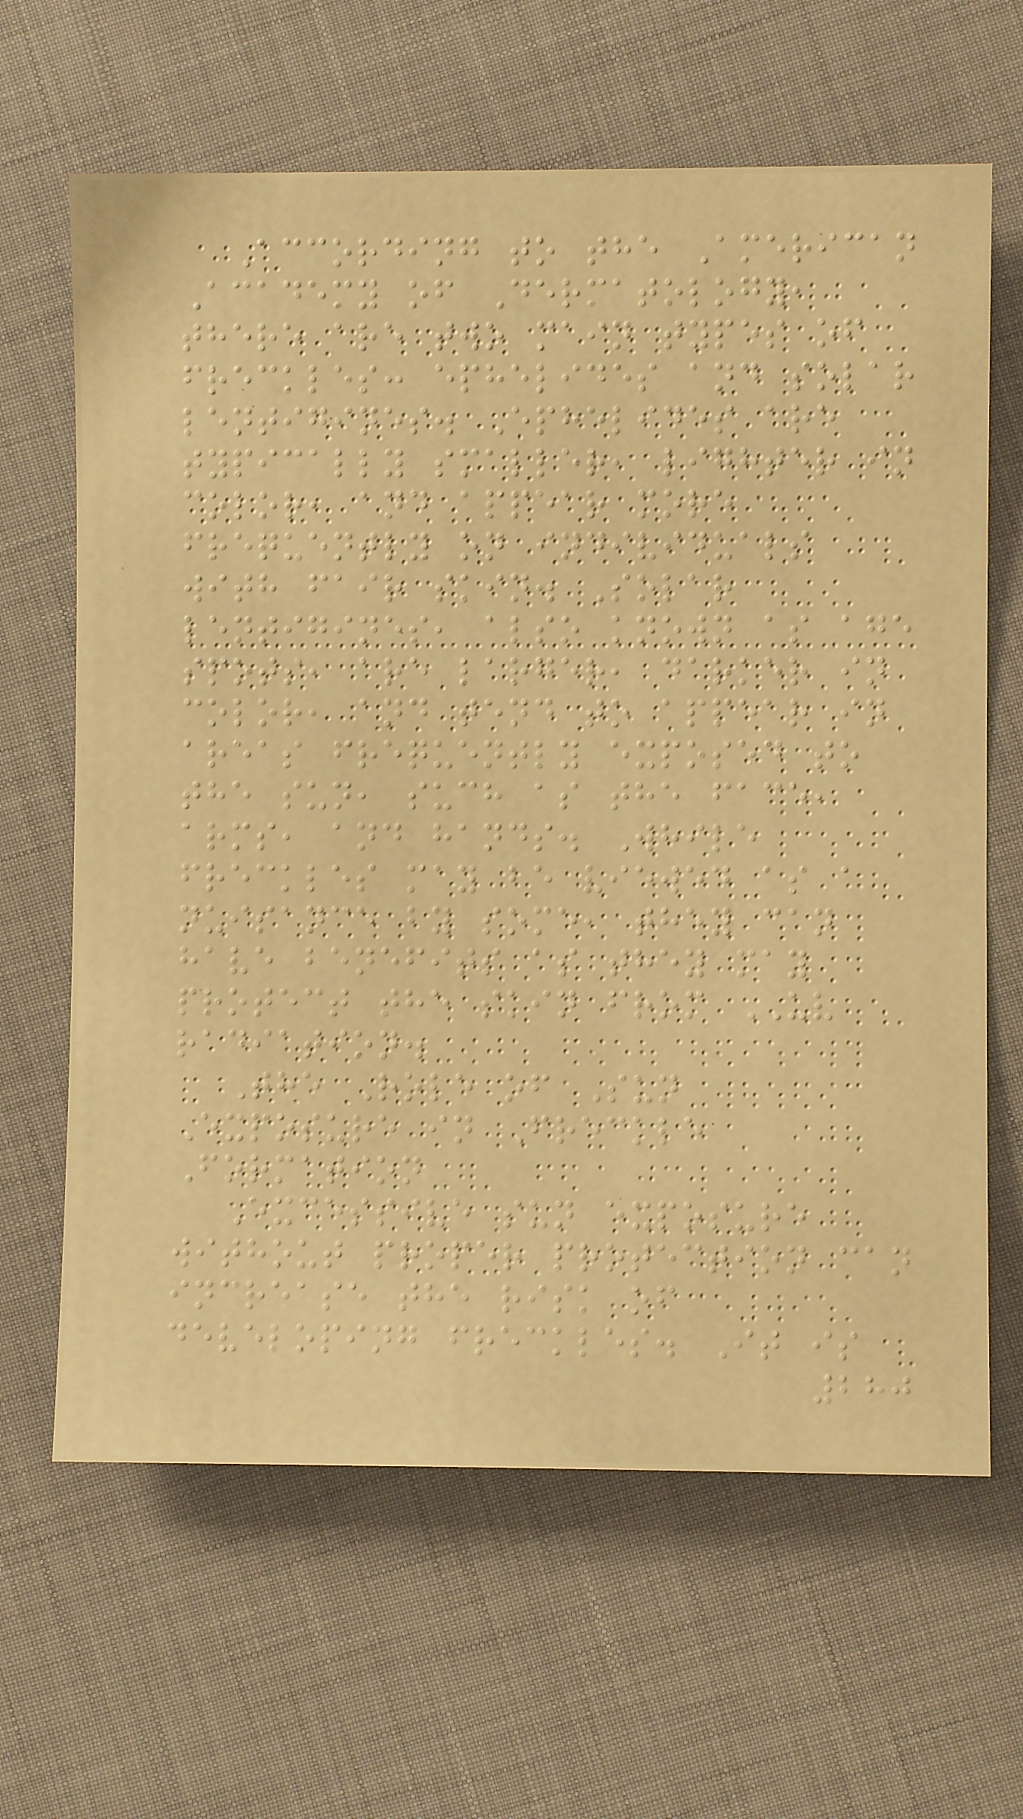According to the American
Academy of Dermatology,
there are two main types of
freckles: ephelides and solar
lentigines. Ephelides are
typically smaller, lighter in
color, and appear more
frequently on individuals
with fair skin. Solar
lentigines, also known as age
spots, are larger, darker in
color, and tend to appear in
areas frequently exposed to
the sun, such as the face,
arms, and hands. While
freckles may be viewed as a
nuisance by some, they can
have benefits as they may
protect the skin from UV
radiation.
The Role of Sun
Exposure in Freckle
Formation
Excessive sun exposure
without proper protection can
increase the risk of
developing freckles. It is
280
